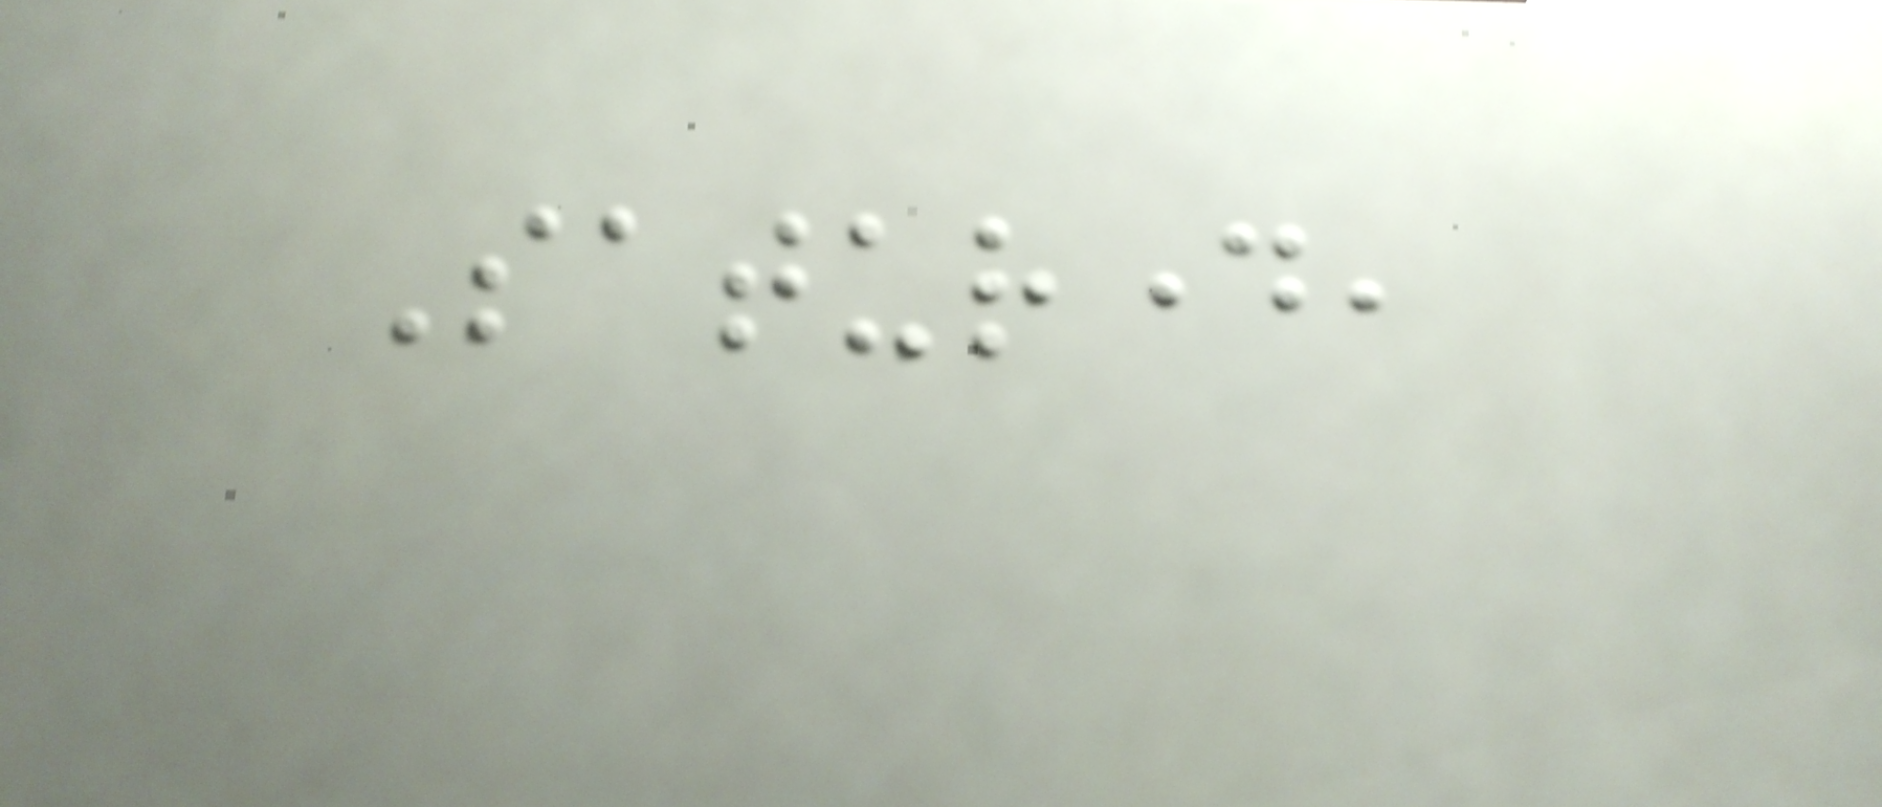Saturday,
